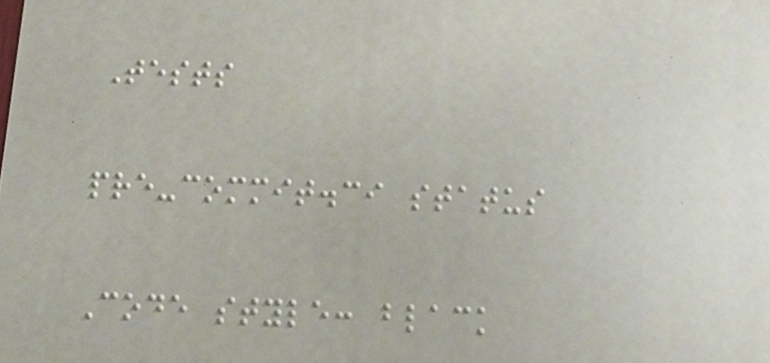Tests
pre-commit.ci status
Code style: black
